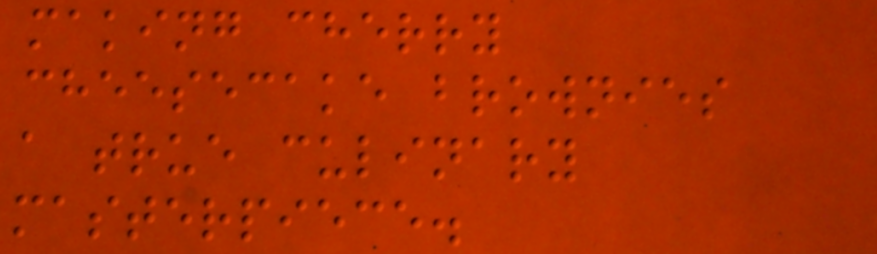making cherry
cheesecake brownies
a true culinary
masterpiece.
